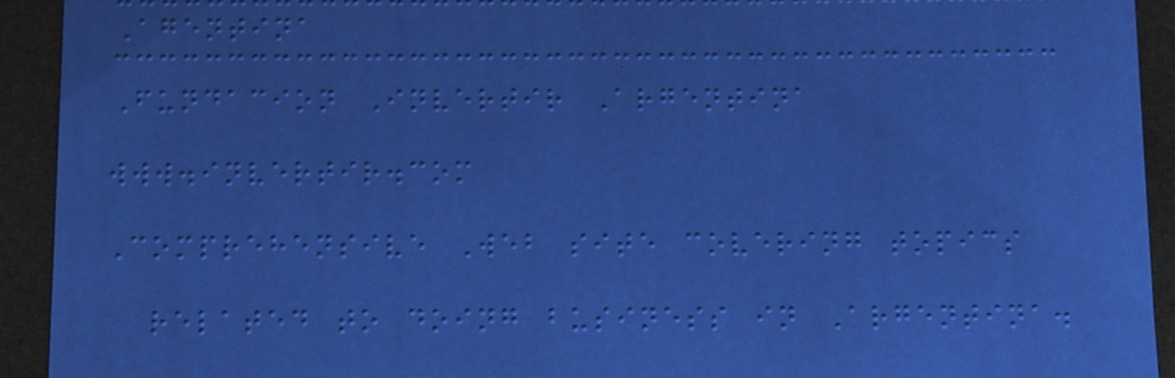Agentina
Fundacion Invertir Argentina
www.invertir.com
Comprehensive Web site covering topics
related to doing business in Argentina.
